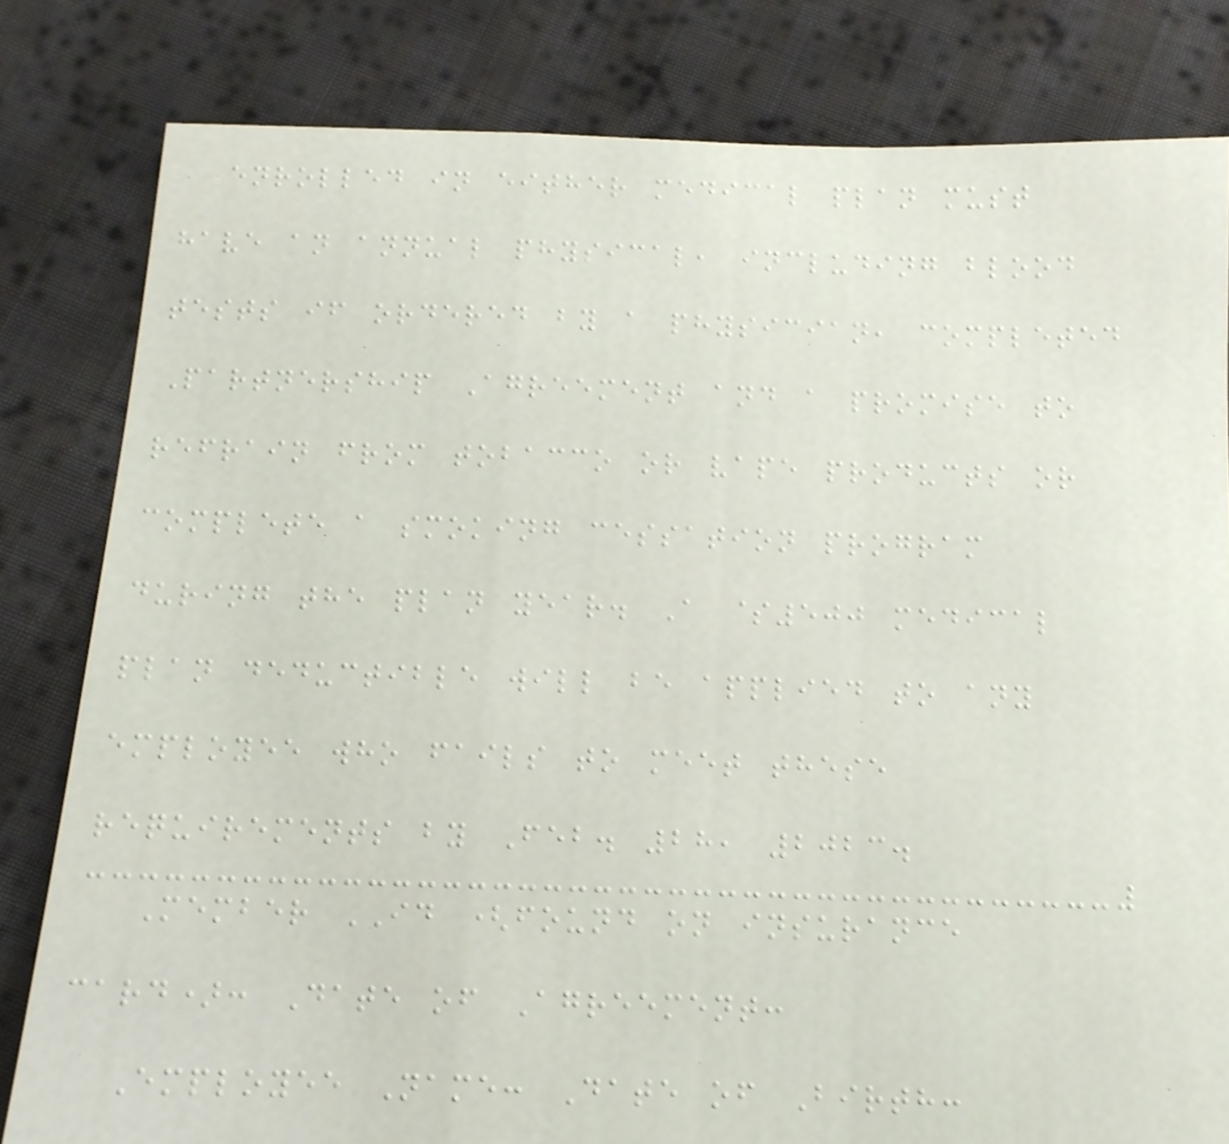enrolled in either medical plan must
have an annual physical, including blood
tests if ordered by a physician, completed
Partnership Agreement and a promise to
refrain from tobacco or vape products or
complete a smoking cessation program
during the plan year. A $500 medical
plan deductible will be applied to any
employee who fails to meet these
requirements by Feb. 28, 2023.
Member ID (found on insurance
card): Date of Agreement:
Employee Name: Date of Birth:
